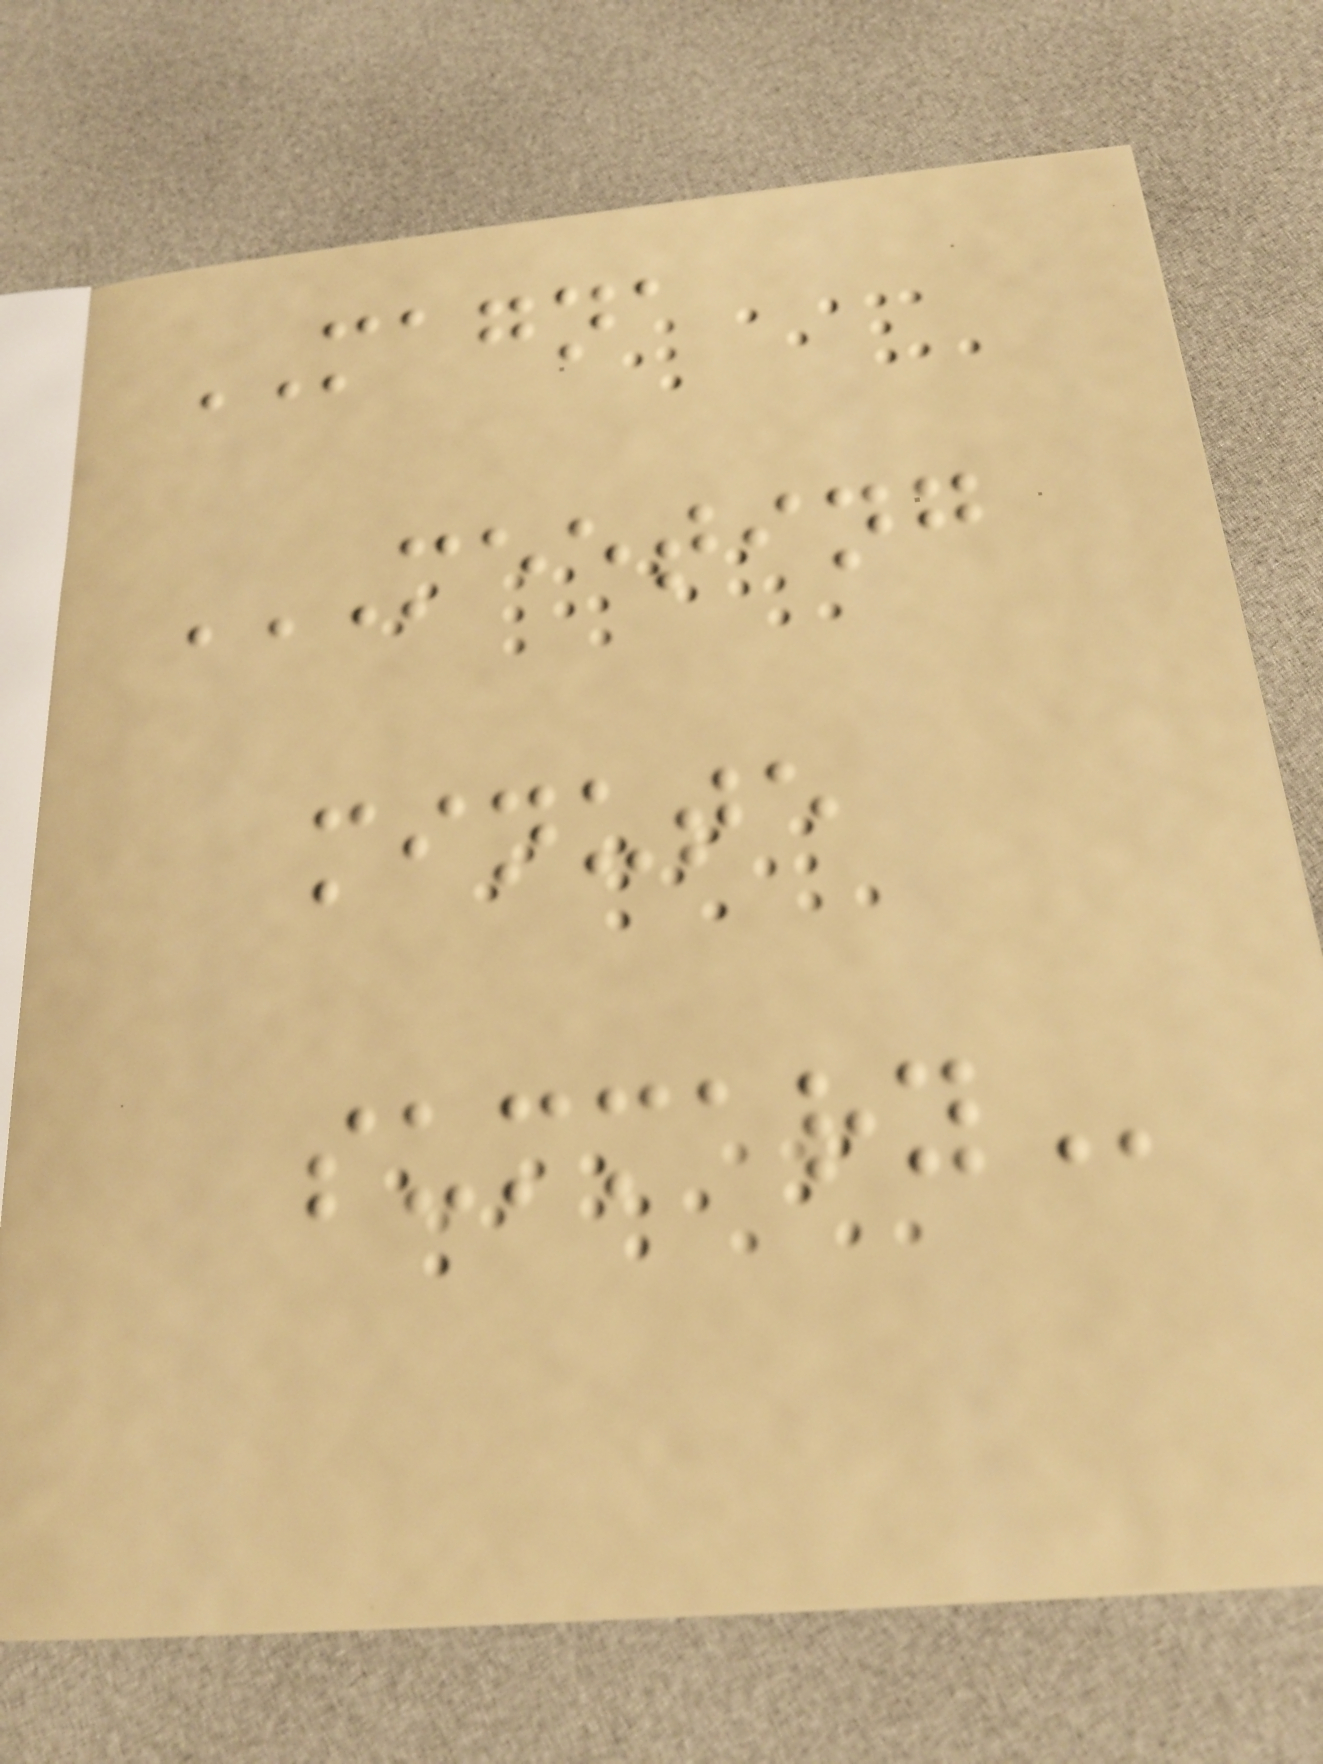MAGNA
MEETING
MINUTE
SUMMARY
